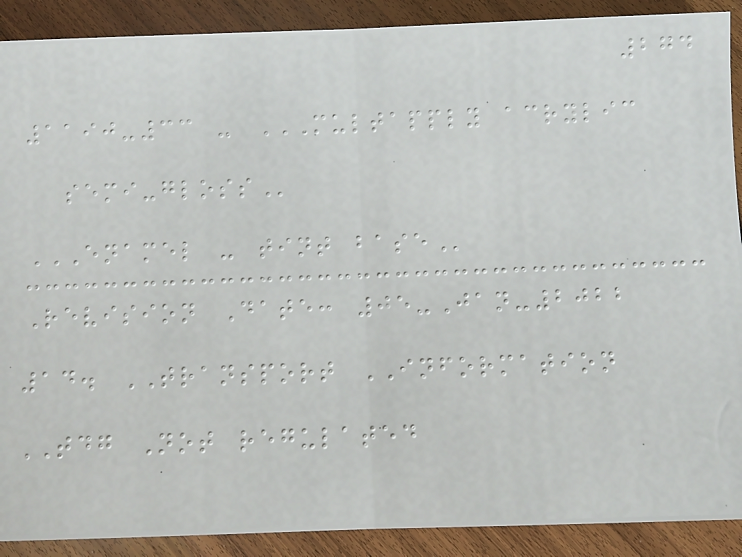274
1190-33 - MULTAPPLY ACRYLIC
SEMI-GLOSS
ENAMEL - TINT BASE
Revision Date: 05-Jan-2022
14. TRANSPORT INFORMATION
TDG Not regulated
